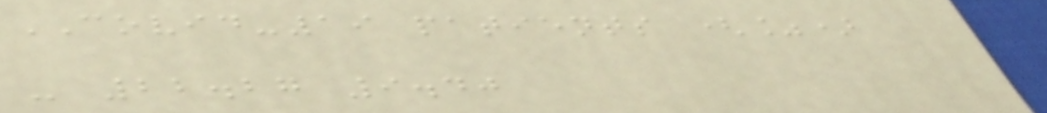COVID-19 patients (%)
- 22.27 9.40
